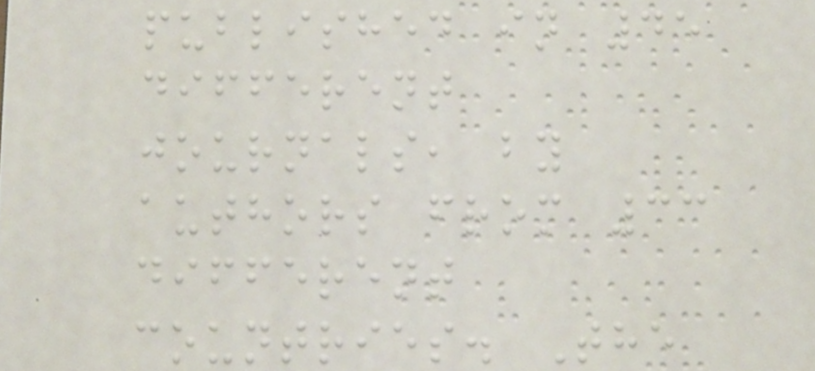published in 45
different
journals, by
authors from 33
different
countries. The
